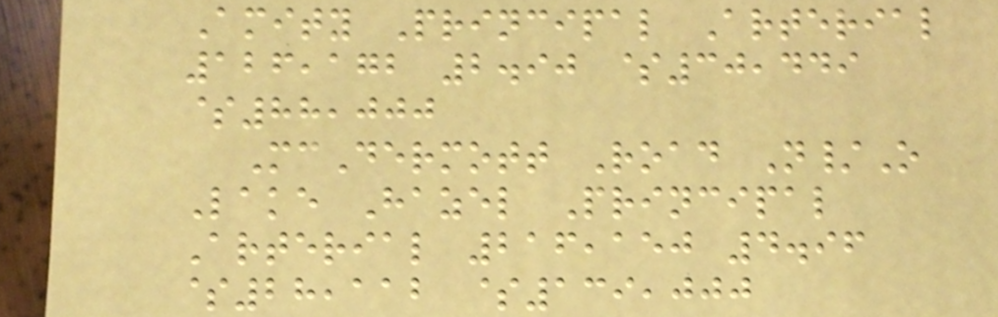Amity Principal Arterial
126,172 2.90 $30,449
$88,000
McDermott Road N/O
Lake Hazel Principal
Arterial 216,150 4.96
$28,112 $139,000
